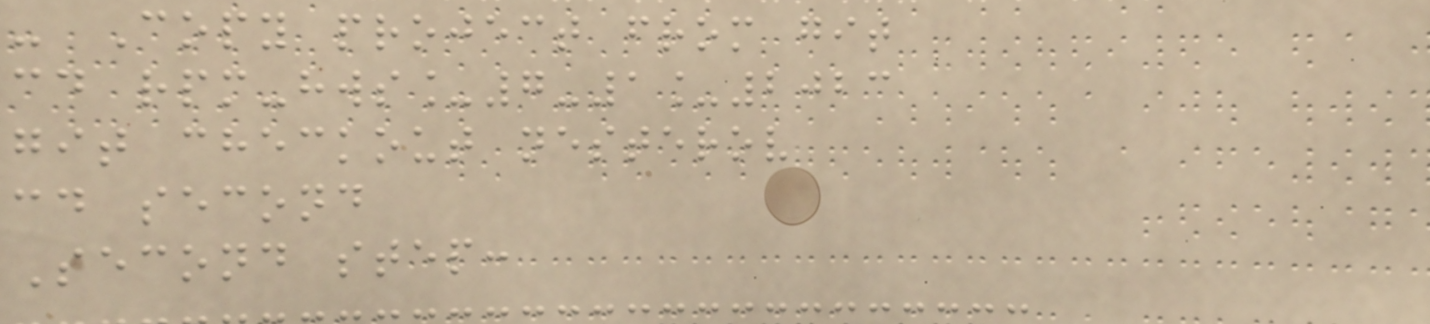- Copy project from git
cd rpm-hws_7-1_2023
git checkout nesterov
cd second
Second step:
